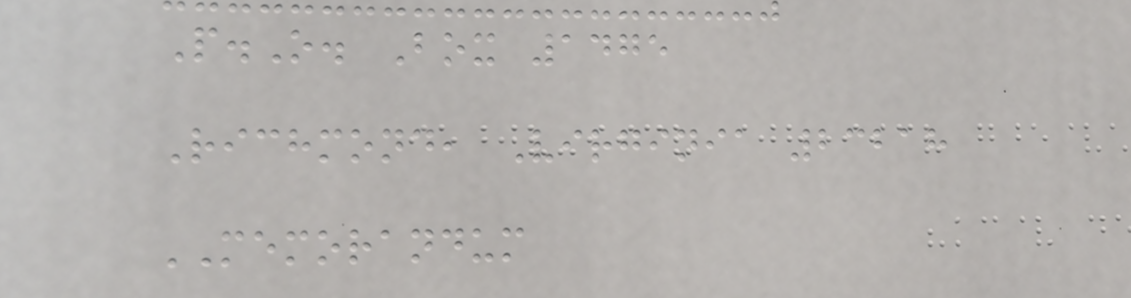P.O. Box 1475
Richmond, Virginia 23218
MEMORANDUM
